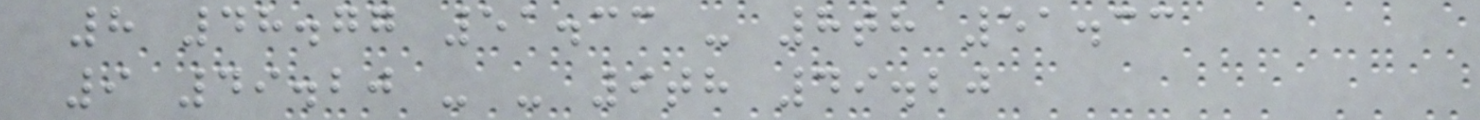8 48.77 51.33 - 8th 51.33
9 49.20 - - 9th 49.20
